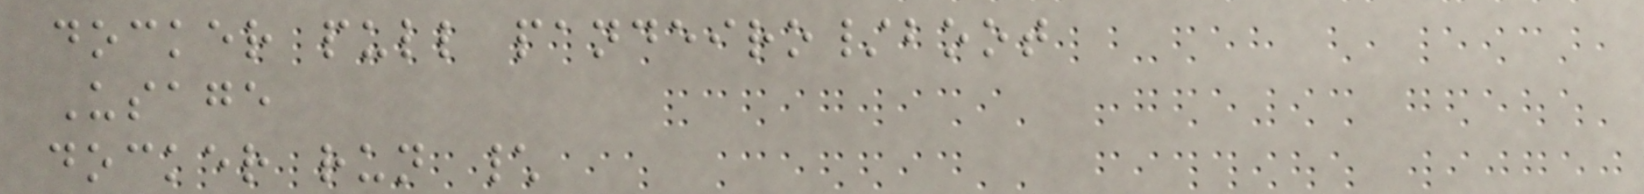docker pull pandeiro/boot
Usage
docker run \
